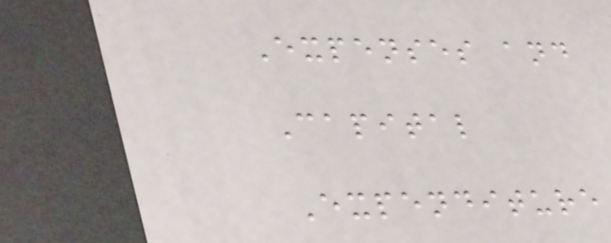Expenses and
Capital
Expenditure
